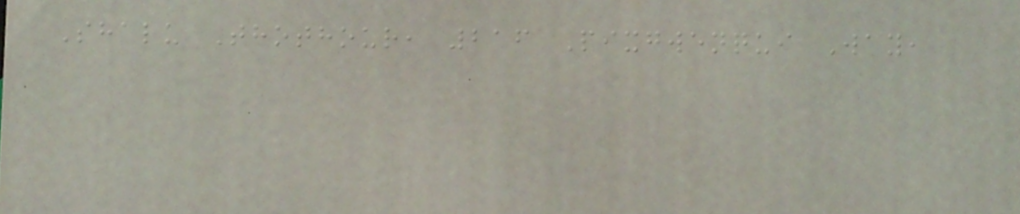Shalu Thothour, 216 Pixgwenqui Way,
